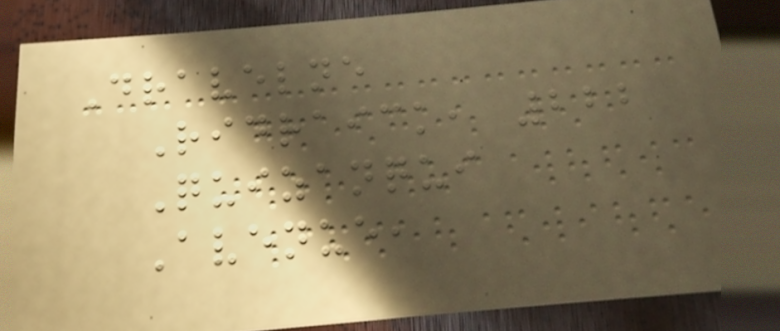Dravelne
Ridraick, 222
Quizanqui
Avenue,
